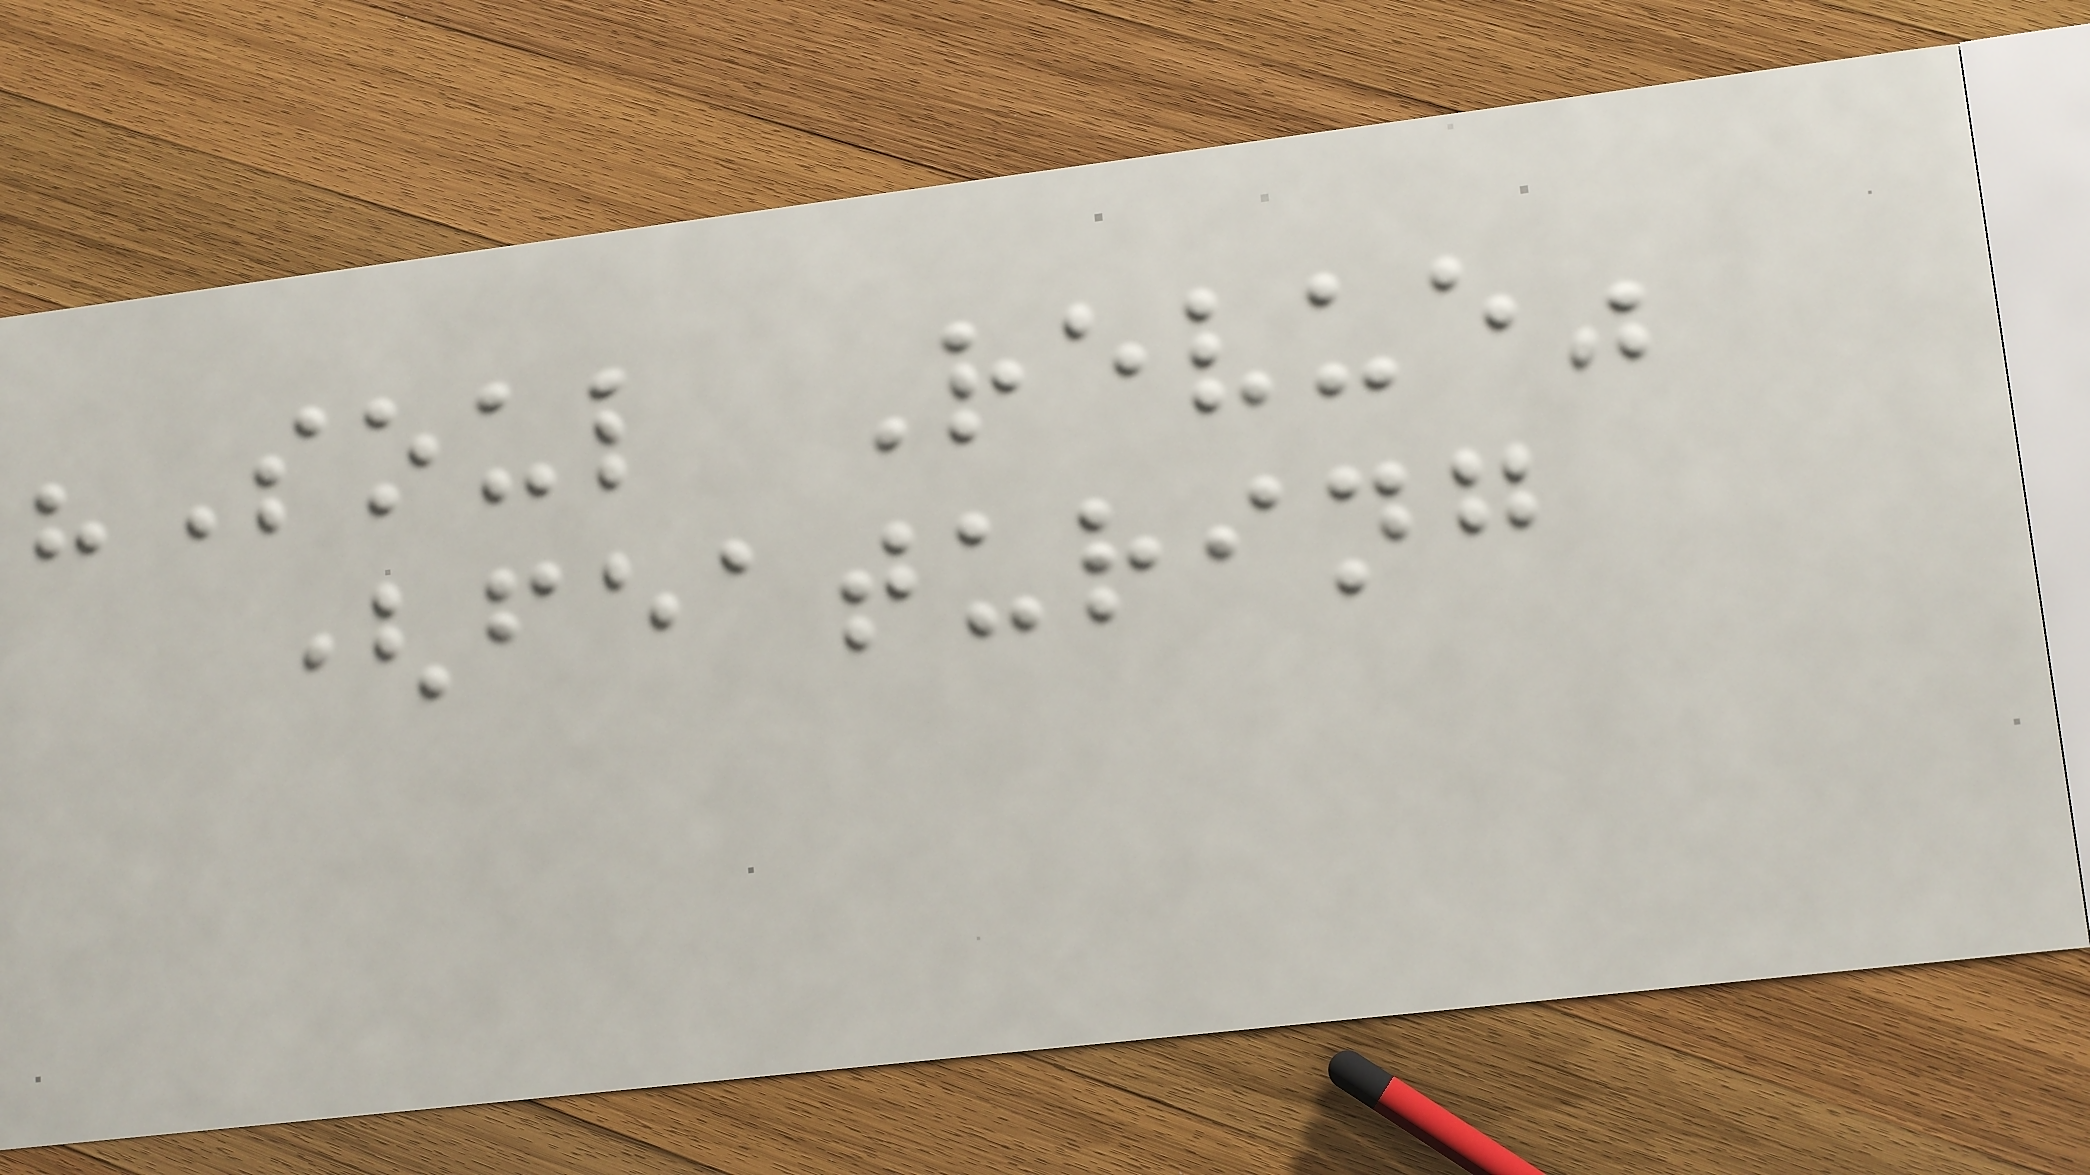"Soul Revue"
(featuring
